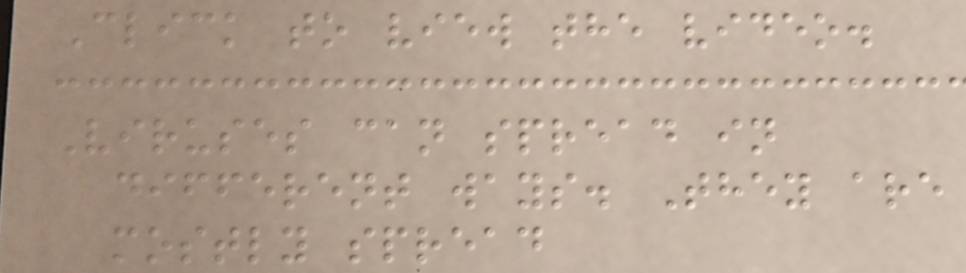Click to view the video.
Viruses can spread in
different ways. They are
mostly spread
